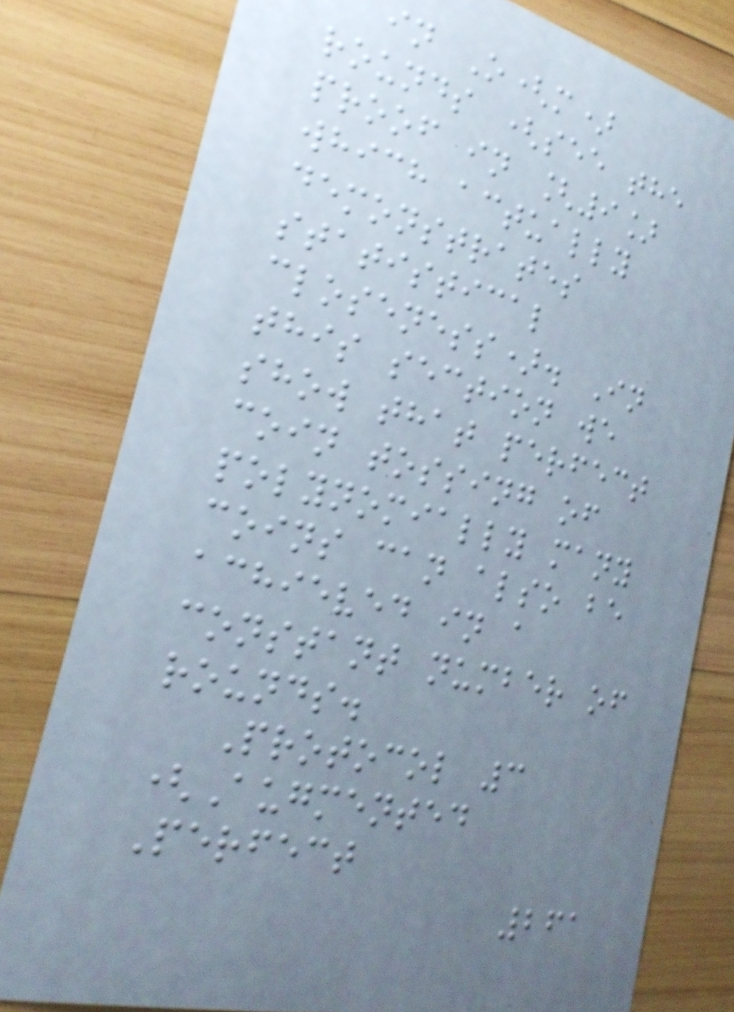in O(m)
rounds (see the
proof in [9]
which actually
demonstrates
statistical
closeness). In
this section we
show that perfect
coin tossing of
polynomially many
coins can also be
achieved in a
constant number of
rounds.
Protocol 3
(Augmented
Perfect
261
